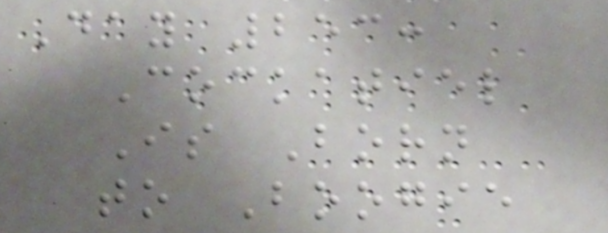Day 253:
Cockatiel
Is Born
to Boogie
